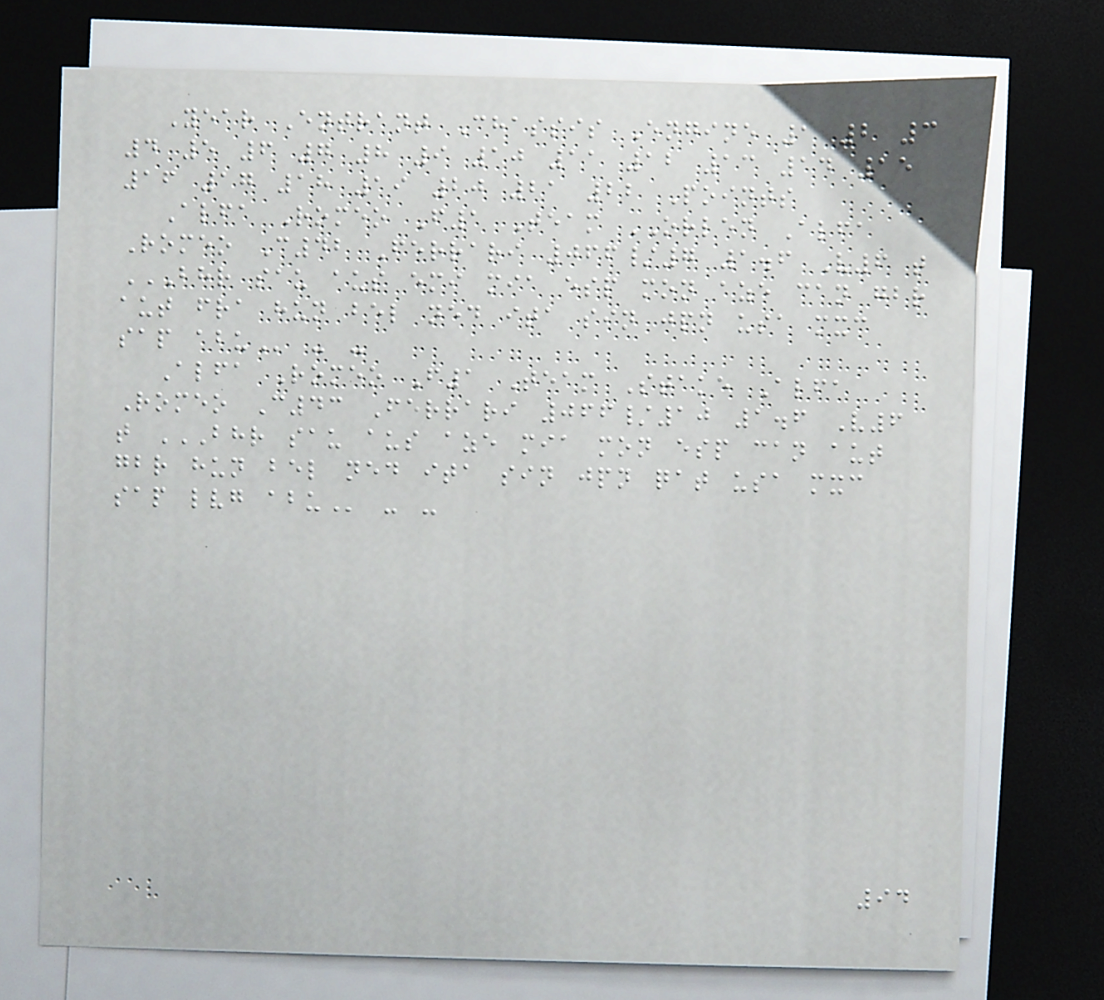Year Entrant Chassis Engine 1 2 3
4 5 6 7 8 9 10 11 12 13 14 15
16 17 18 19 20 21 22 Points
Alfa Romeo F1 Team ORLEN Alfa
Romeo C42 Ferrari 066/7 1.6 V6 t
BHR SAU AUS EMI MIA ESP MON AZE CAN GBR
AUT FRA HUN BEL NED ITA SIN JPN USA MXC
SAP ABU - -
Alfa Romeo F1 Team Stake Alfa
Romeo C43 Ferrari 066/10 1.6 V6
t BHR SAU AUS AZE MIA MON ESP CAN AUT
GBR HUN BEL NED ITA SIN JPN QAT USA MXC
SAP LVG ABU - -
94
